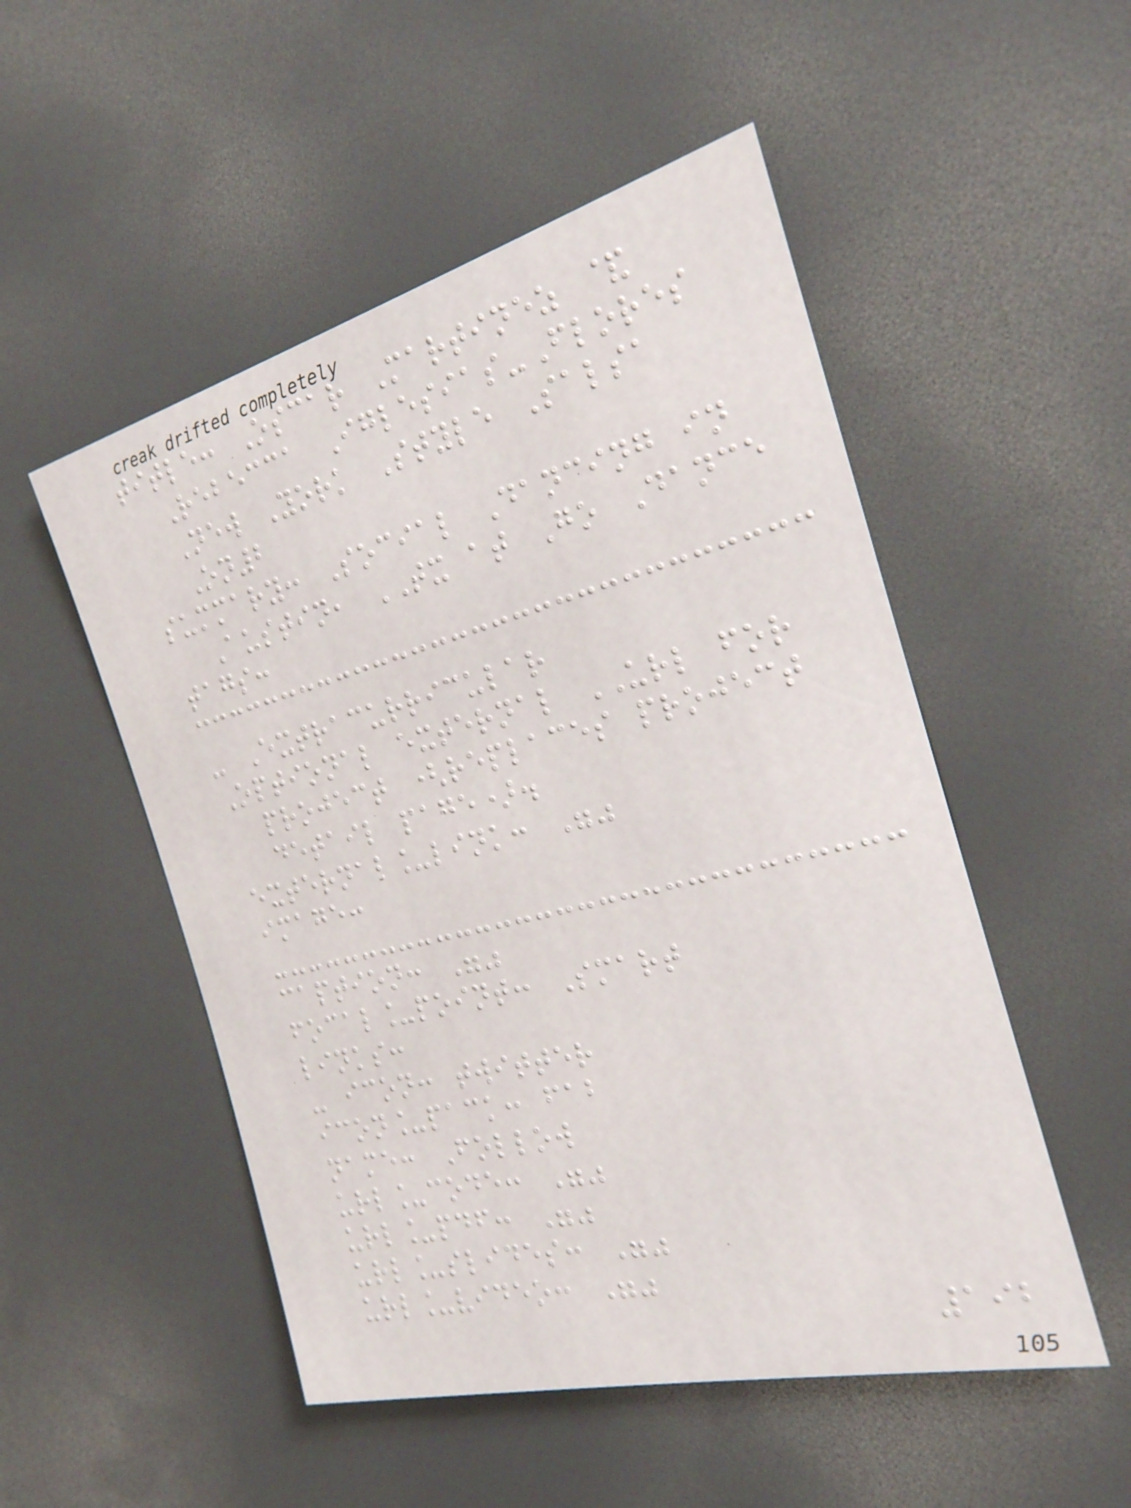title: Oscar Martinez &
Rebecca Iglesias-Flores
New York Style Salsa
On2
summary: Social Dancing in
Austin, TX at Go Dance
tags:
- Extracurricular
Optional external URL for
project (replaces project
detail page).
external_link: ""
image:
caption: ""
focal_point: Smart
links:
- icon: twitter
icon_pack: fab
name: Follow
url_code: ""
url_pdf: ""
url_slides: ""
url_video: ""
192
